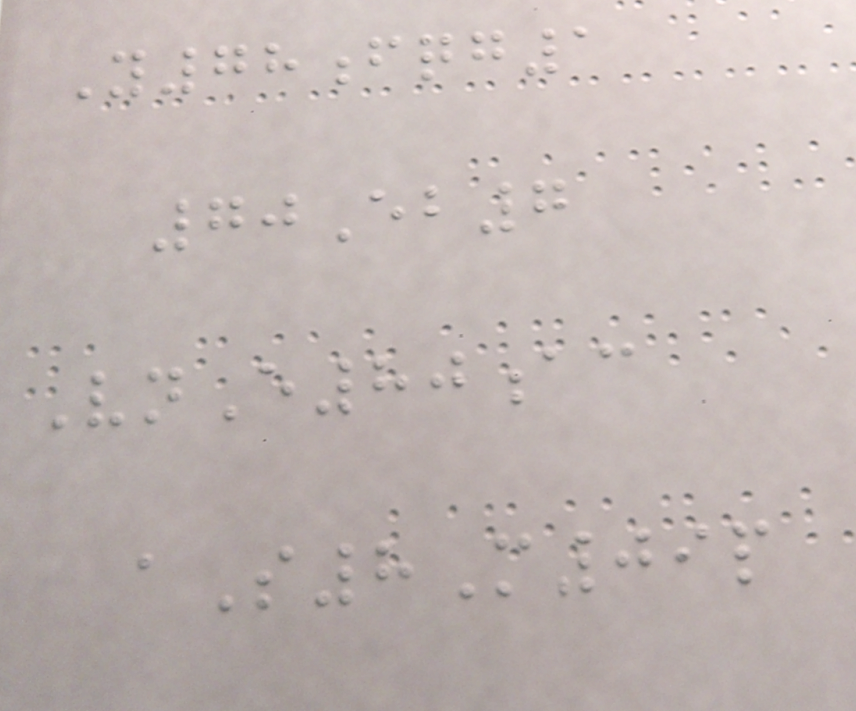Y78fqg1
70Eb7
VnE80ac
aS8M09p
